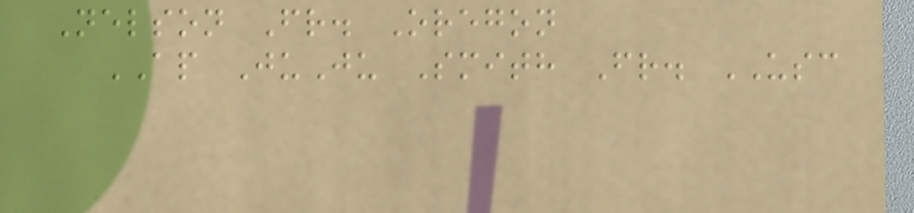Nelson Fr. Oregon
AP JuJu Smith Fr. USC
